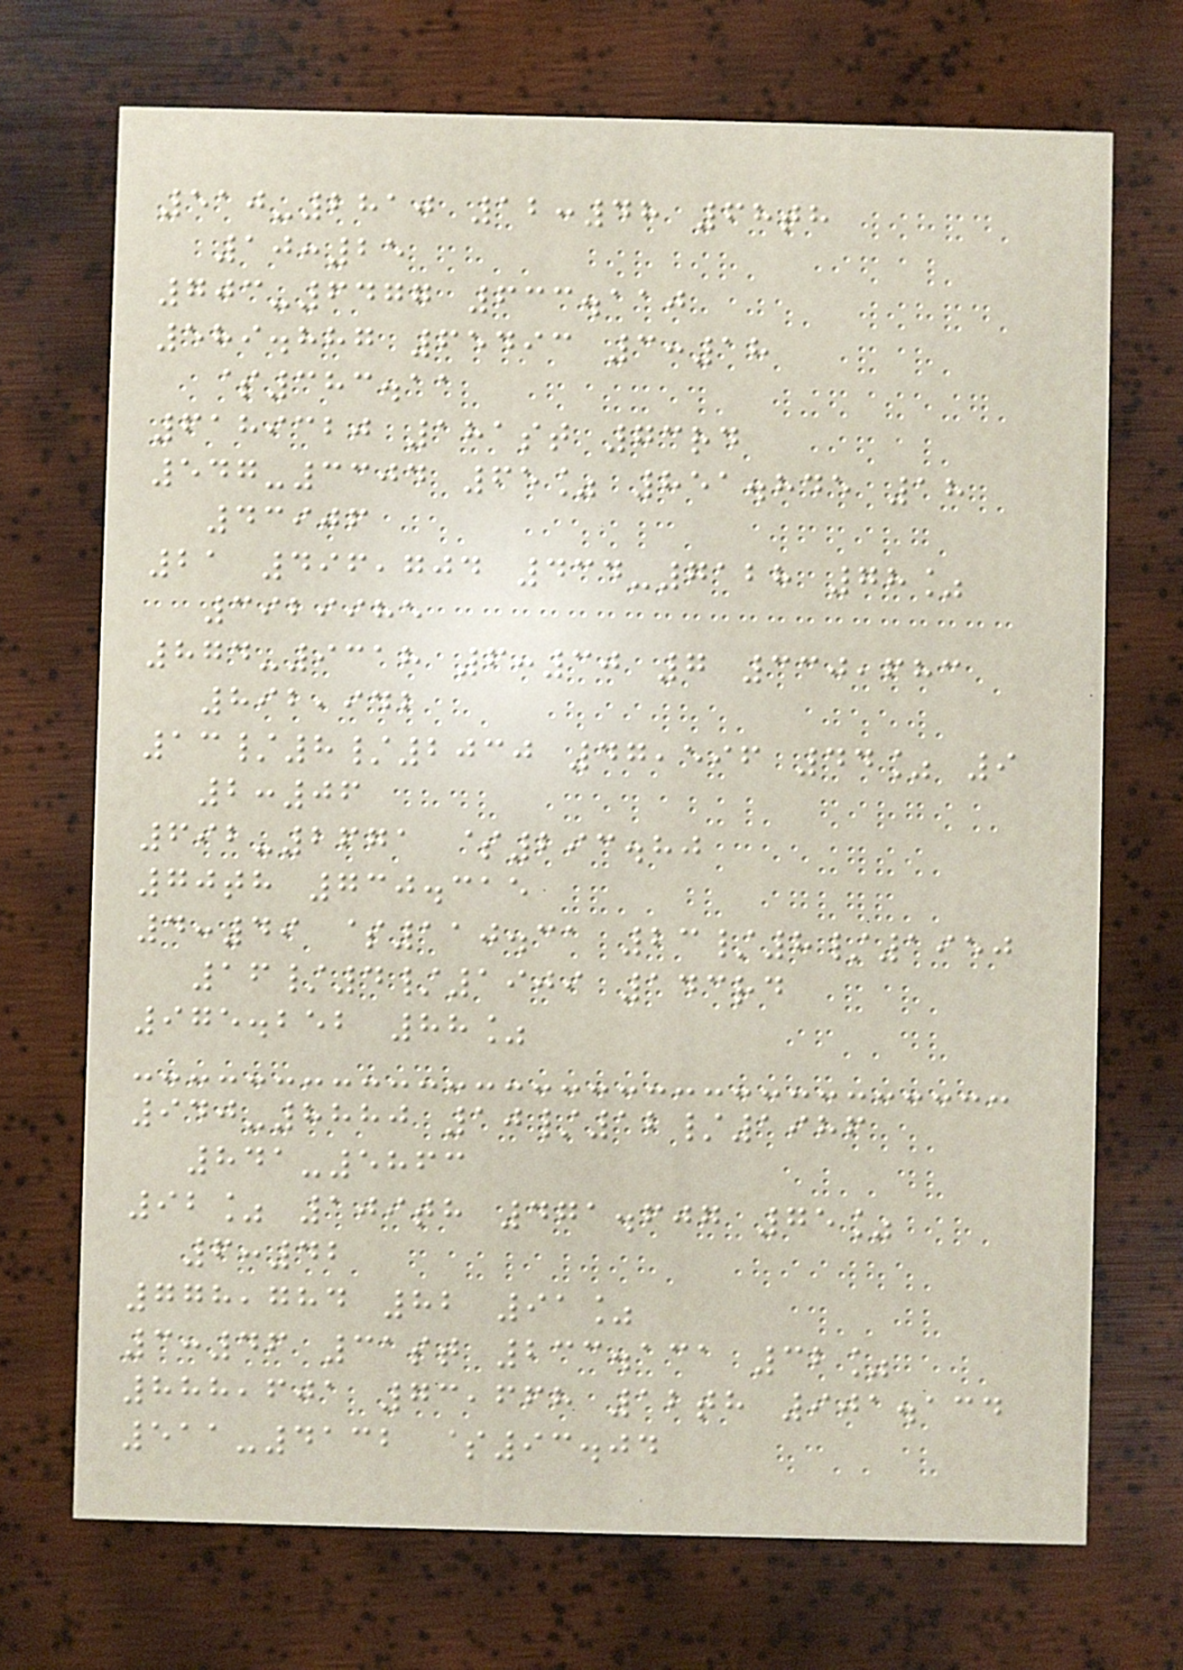510-2810 12:48 68th
10:25
703-6477 633.110
589.887 65493 3:18
$383.11
6189320 181st 73rd
547-3304 65% 851.845 18
43906
21 496,704 434-7128 78%
3929985
874-9318 6:30 7 330,683
892,942
13/8/2030 47,596 44% 9
2:06
692-2671 $293.80
70th 730.315
4:49 $110.31 23/8/1950
16/4/1909 143rd
975.252 88%
940-8880 10/12/1986
841-5863
92% 109th 471.607 75%
6:42
778,784 82 91%
3:46 31st 233.131 32%
888,601 73,668 12th 901.134
511-4132 $93.04
